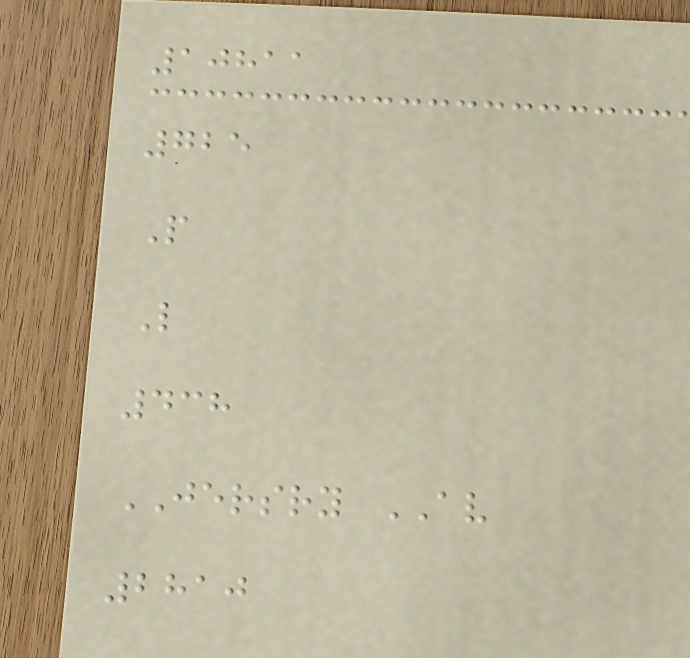10811
725
P
L
438
JERSRY AV
2810
